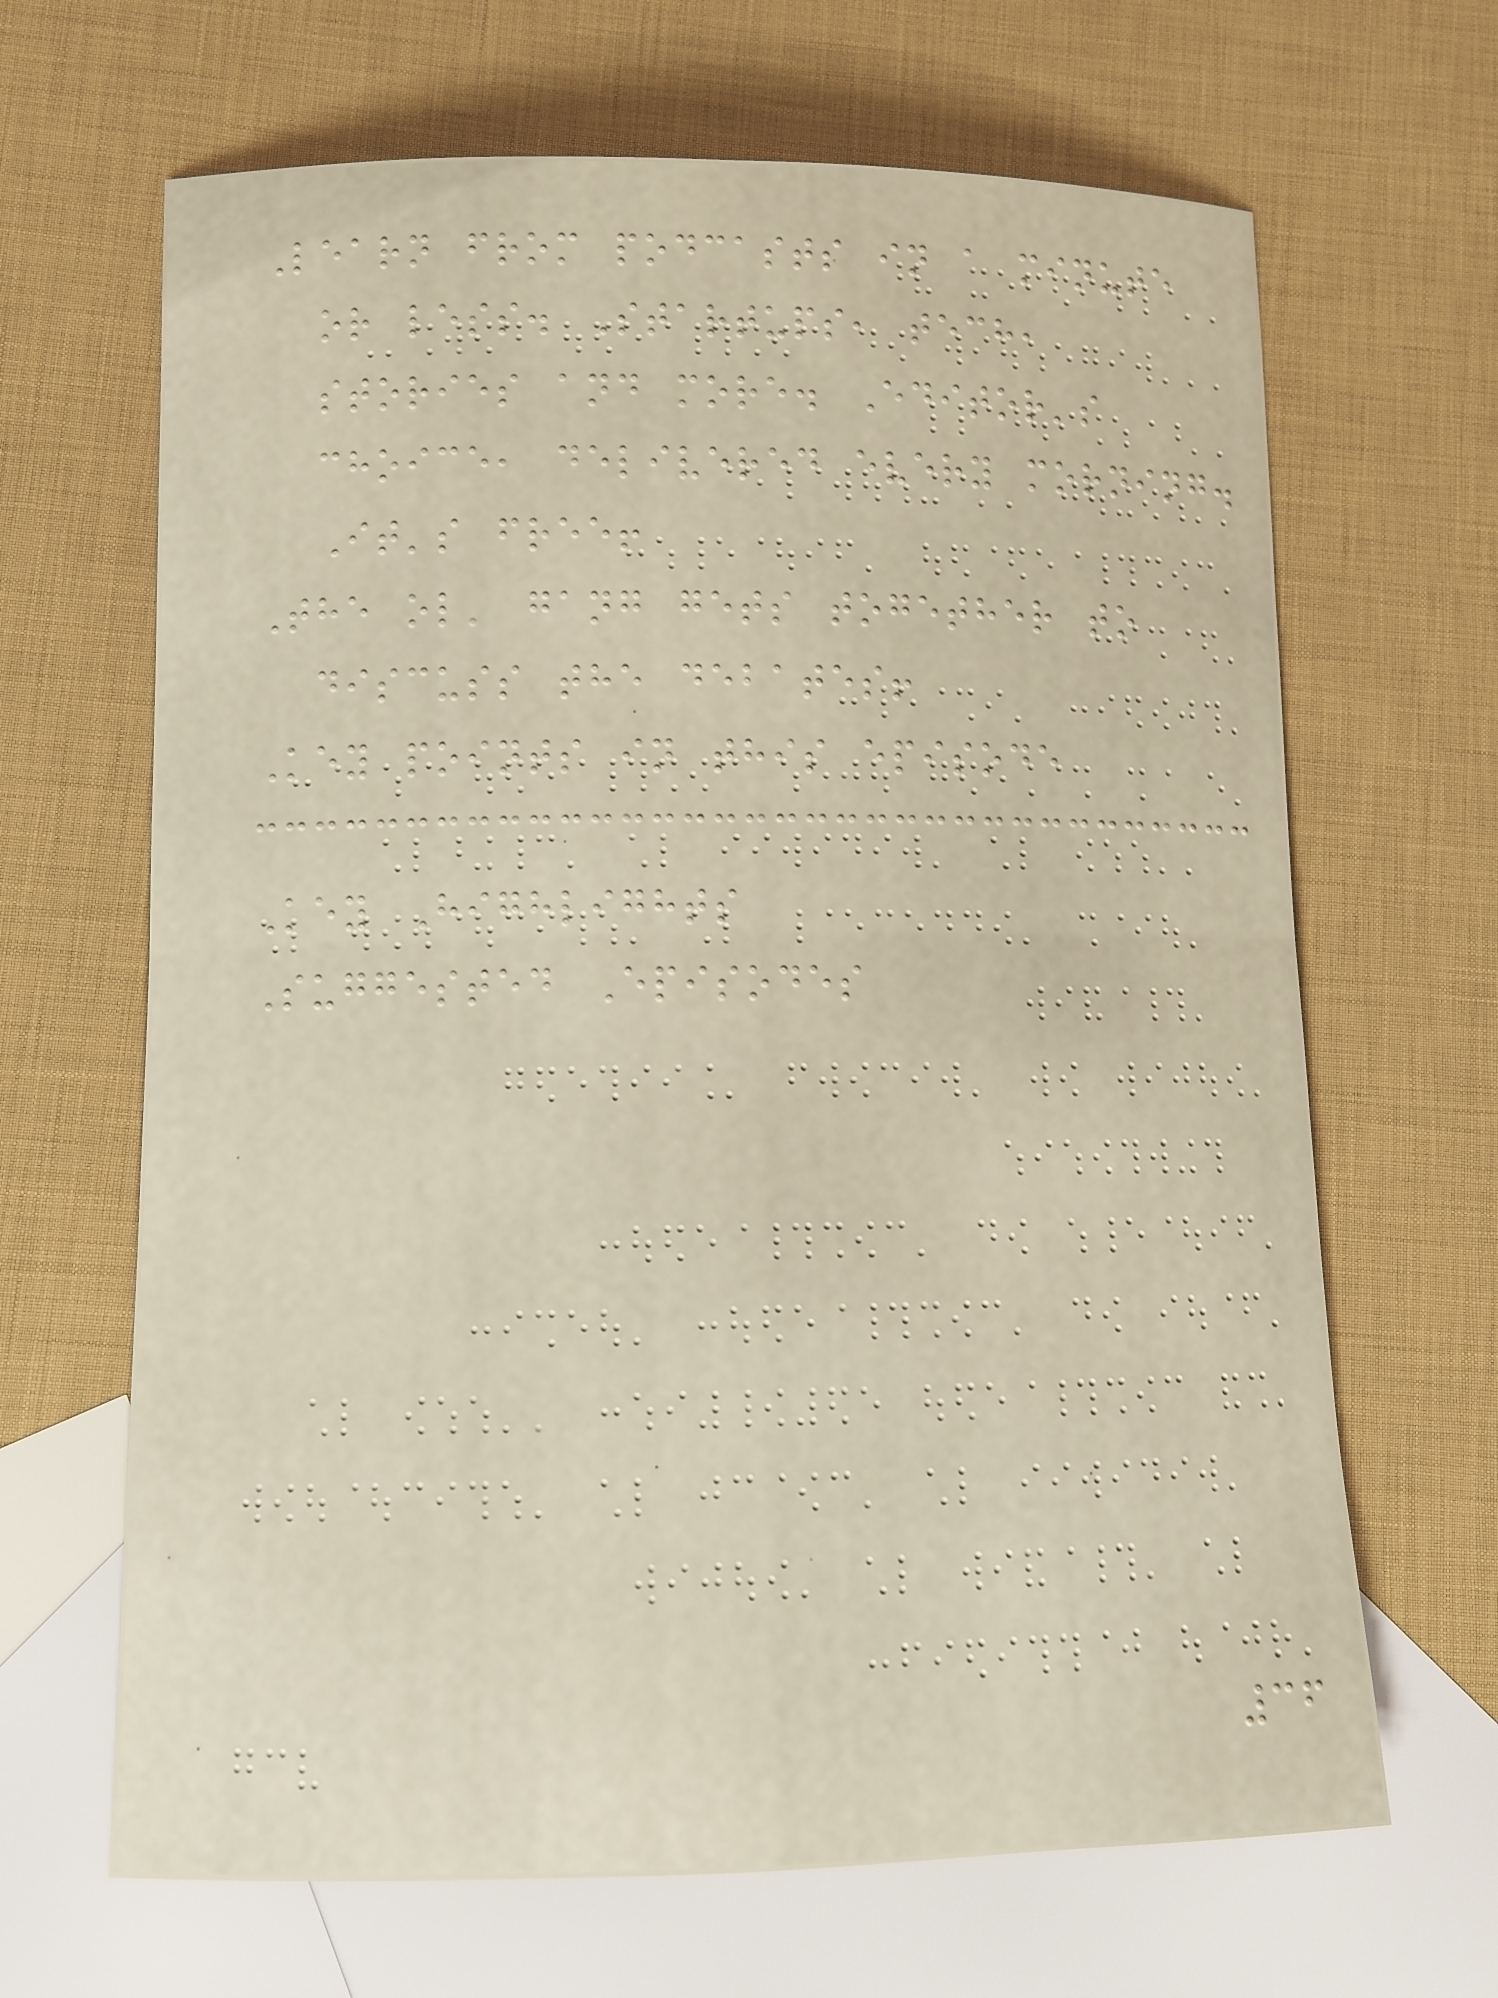Learn from podcasts in a minute
or less. Startups, tech,
stories and more. Editor's
choice, delivered every morning.
It's free!
The ol' gang gets together to
discuss the debates!
Key points in this episode
Key Highlights
Suggested Episodes
36
